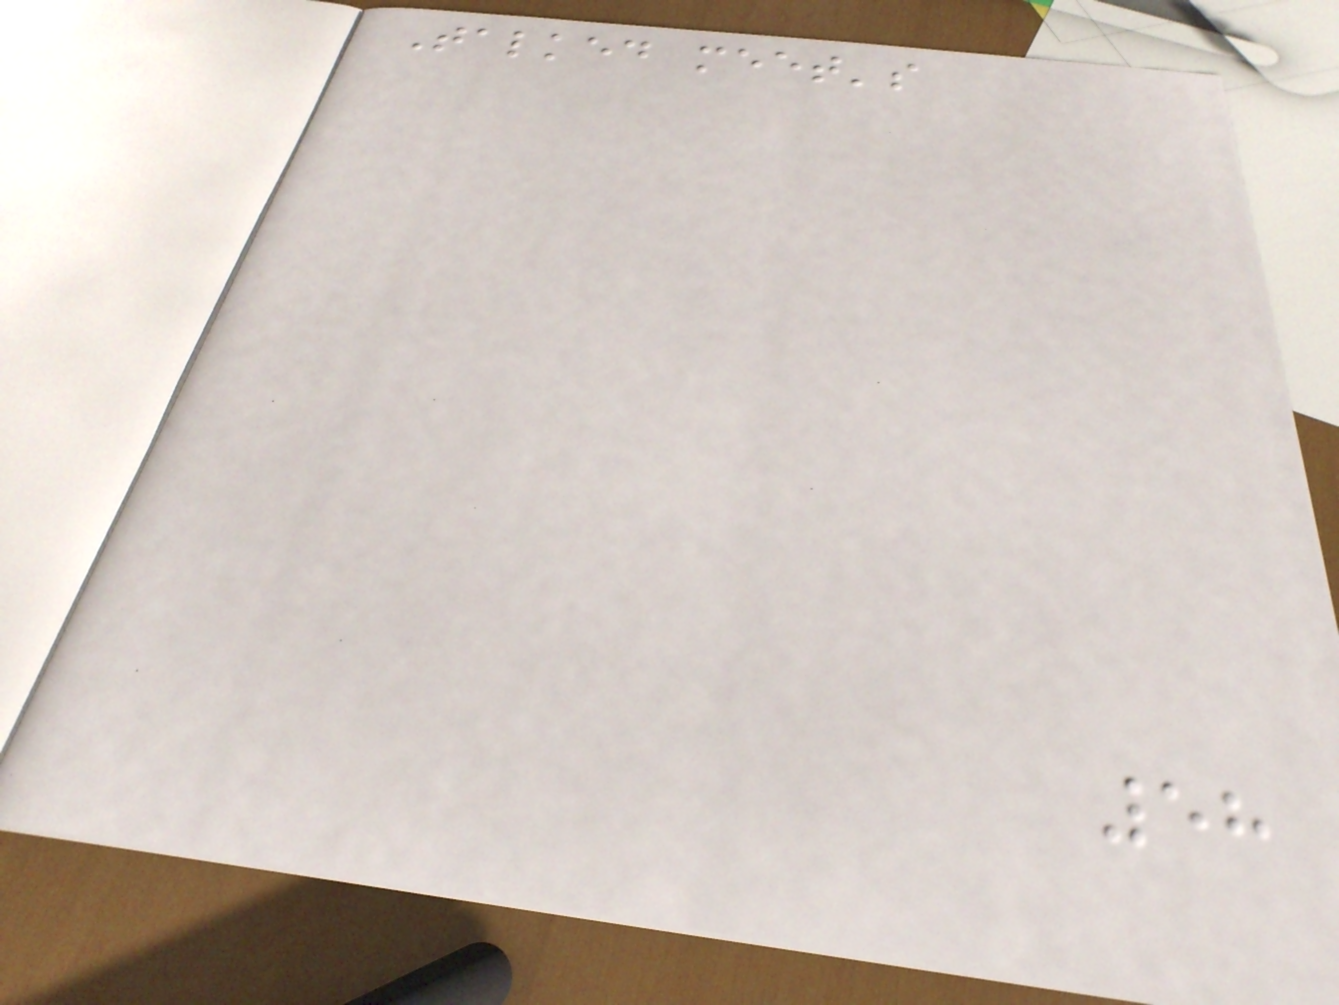Talked meet's
58
